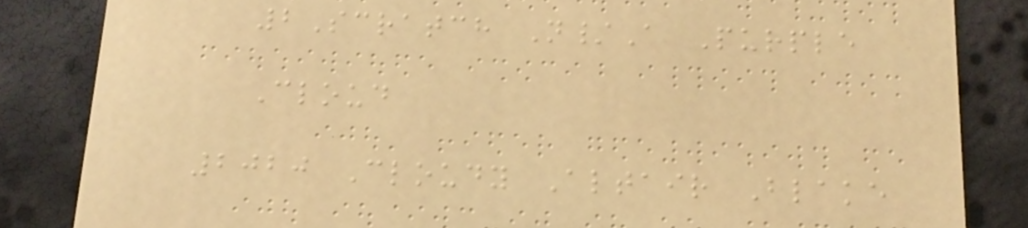2Scratch N/A Purple
Cloud
2020 Cloudy Altair Blake
